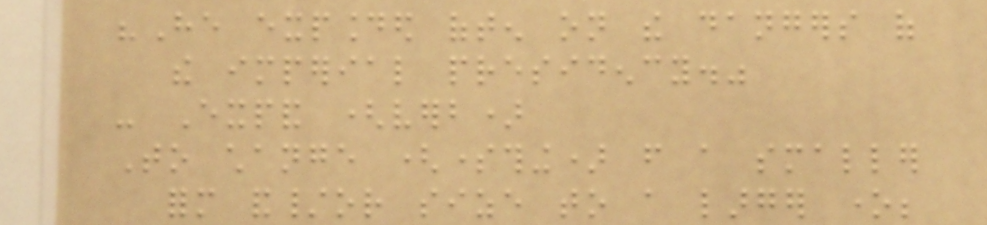"He expounded often on the dangers of
the imperial presidency."
- Expand (verb)
To change (something) from a smaller
form and/or size to a larger one;
